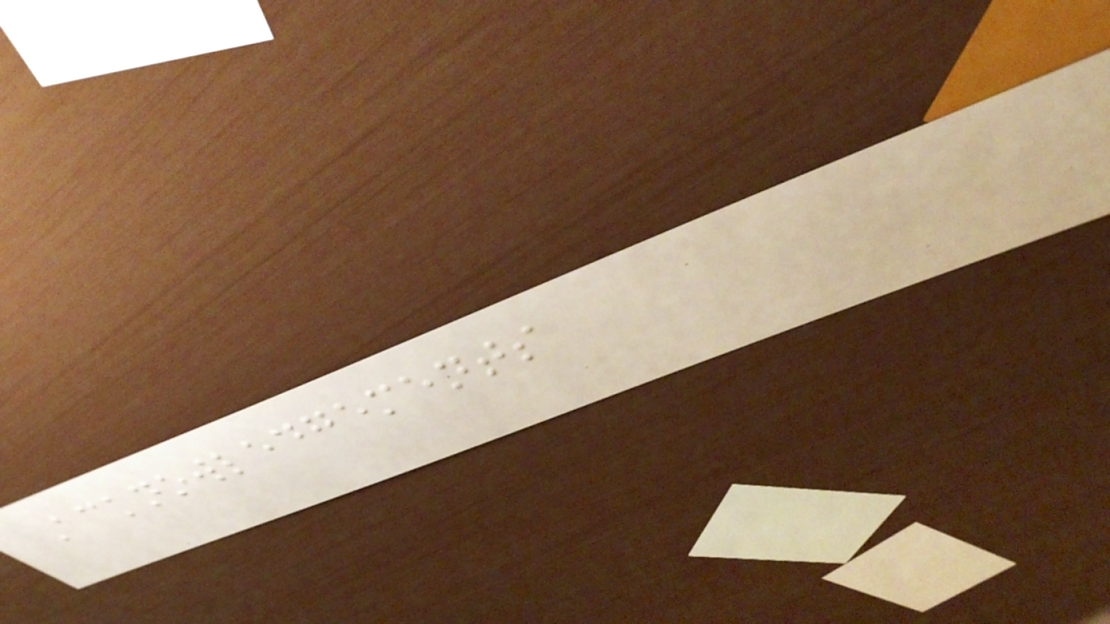Acknowledgements
